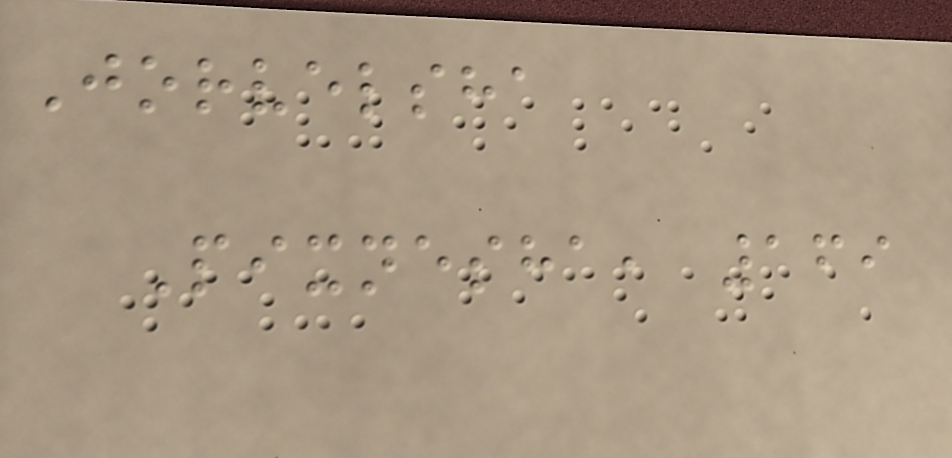Jorvelsha
Pixnesha, 169
